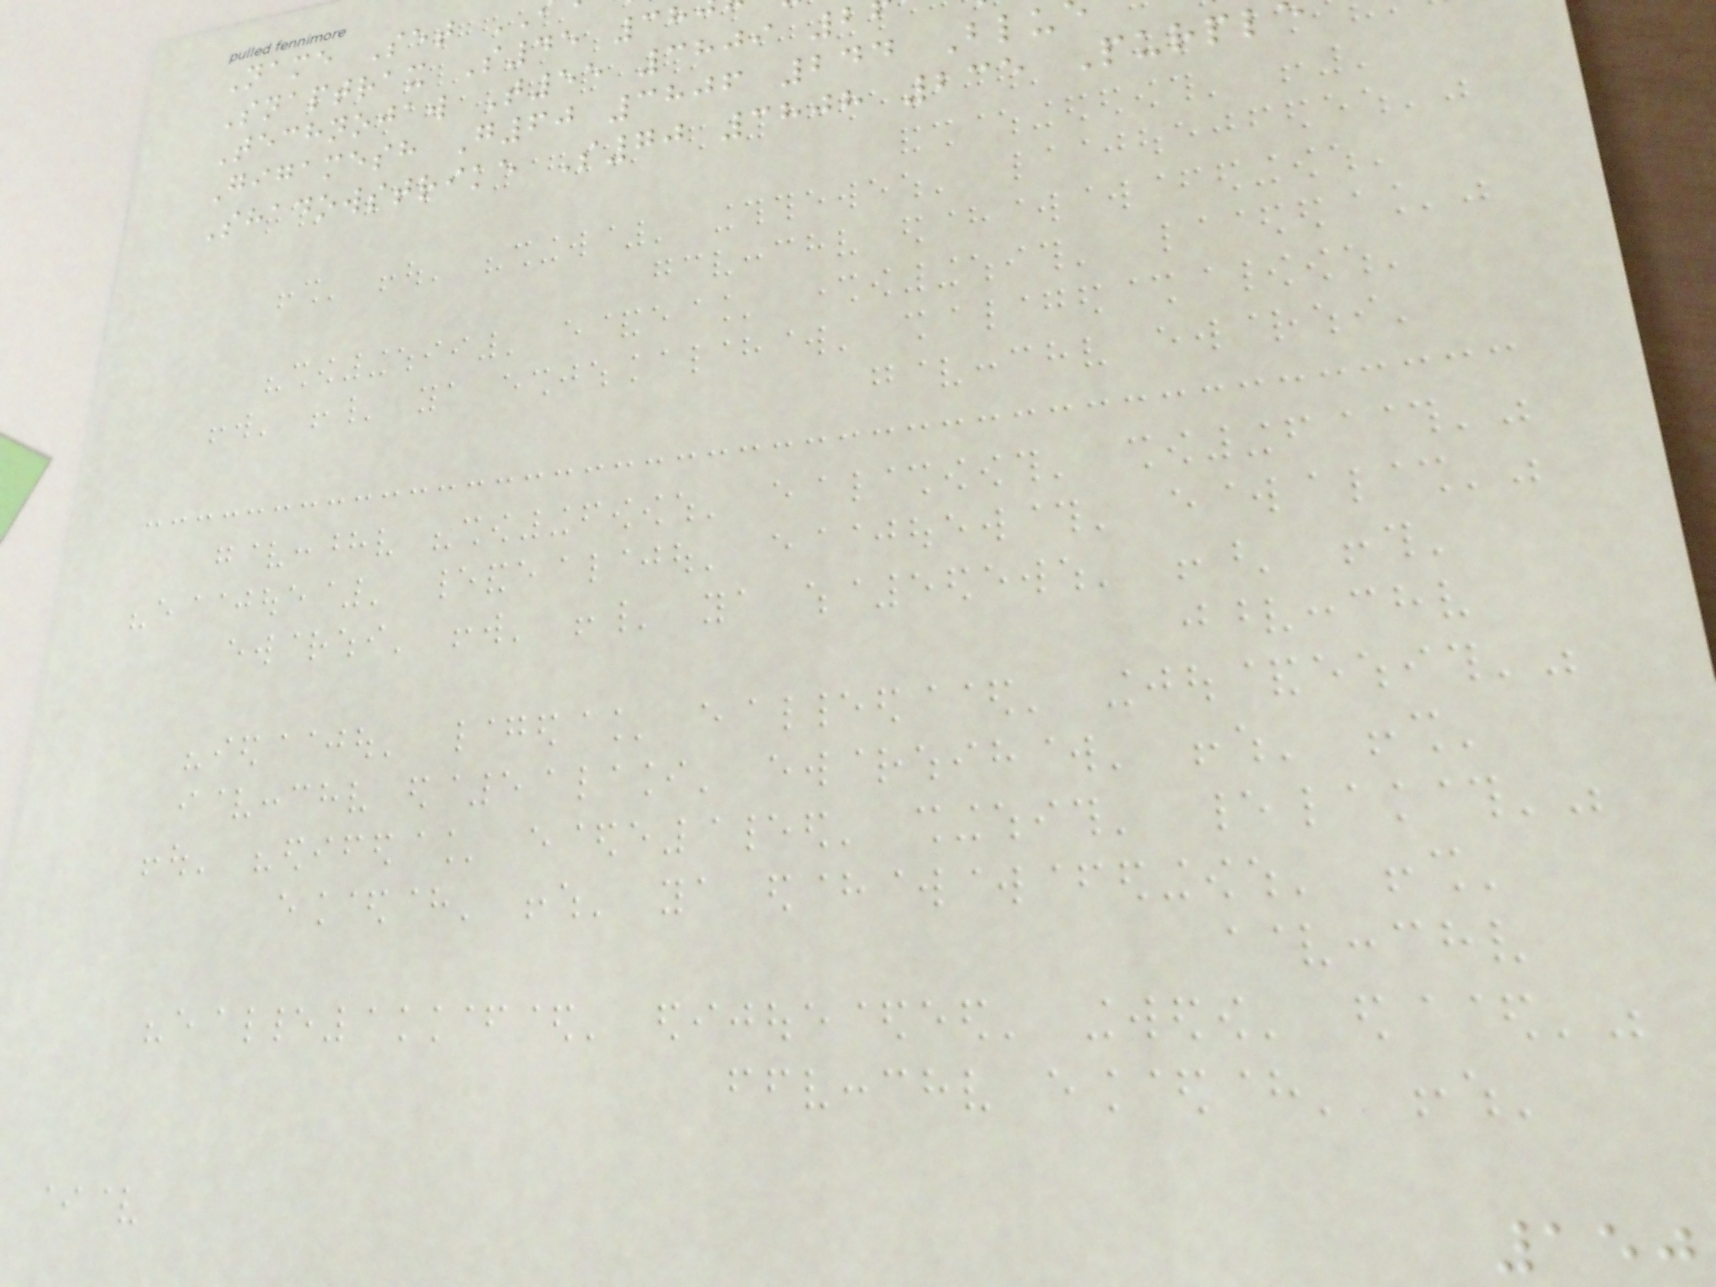Name Set
Snaptrax S45 38
Technojaw T55 3809 2
Gigamesh G60 3806 244 Blu
Shadowstrike S70 3808 235 Purpl
150
